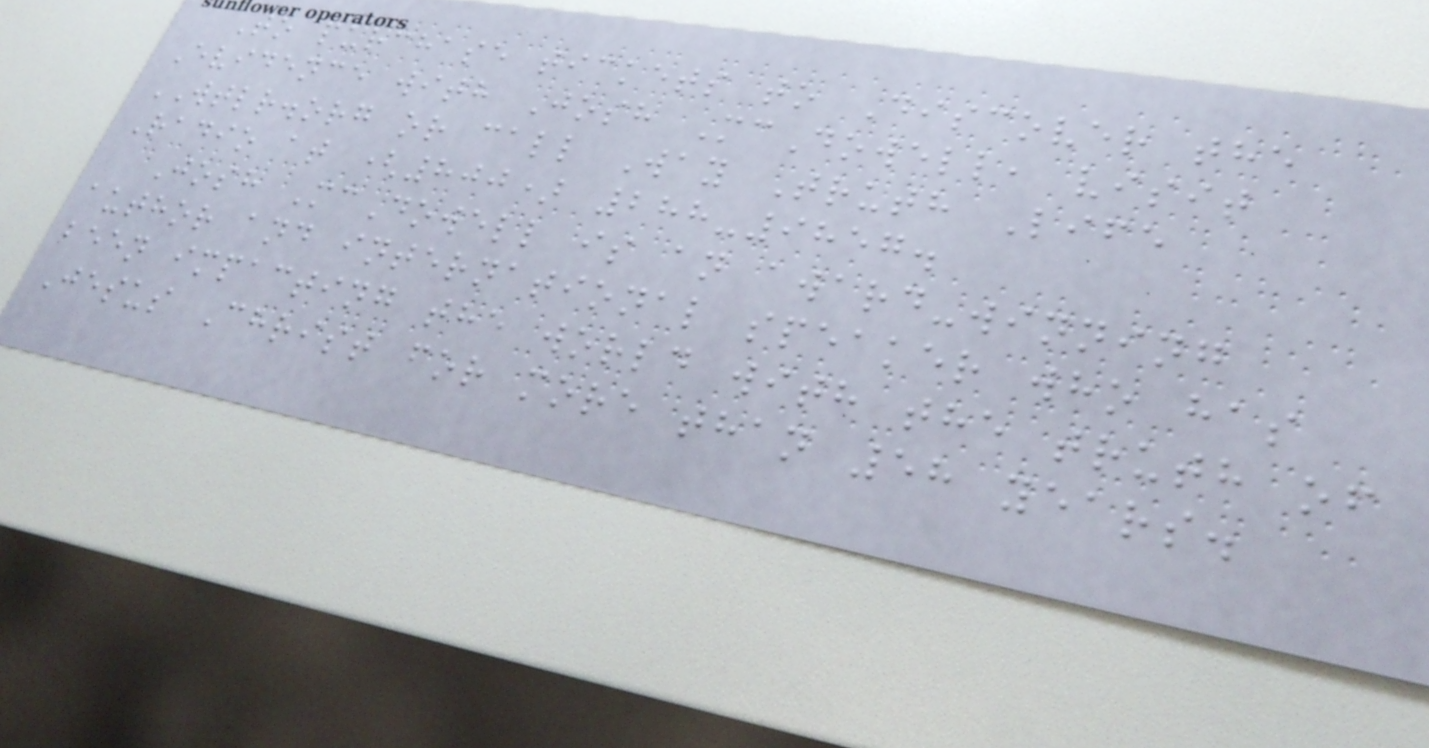To purchase tickets to Discover the
Evidence with Josh McDowell, visit
WTLR.org or call Way Truth Life
Radio at (800) 288-9857.
Josh McDowell is an award-winning
author and international speaker who has
been impacting the world with the truth of
Jesus Christ for more than 58 years.
